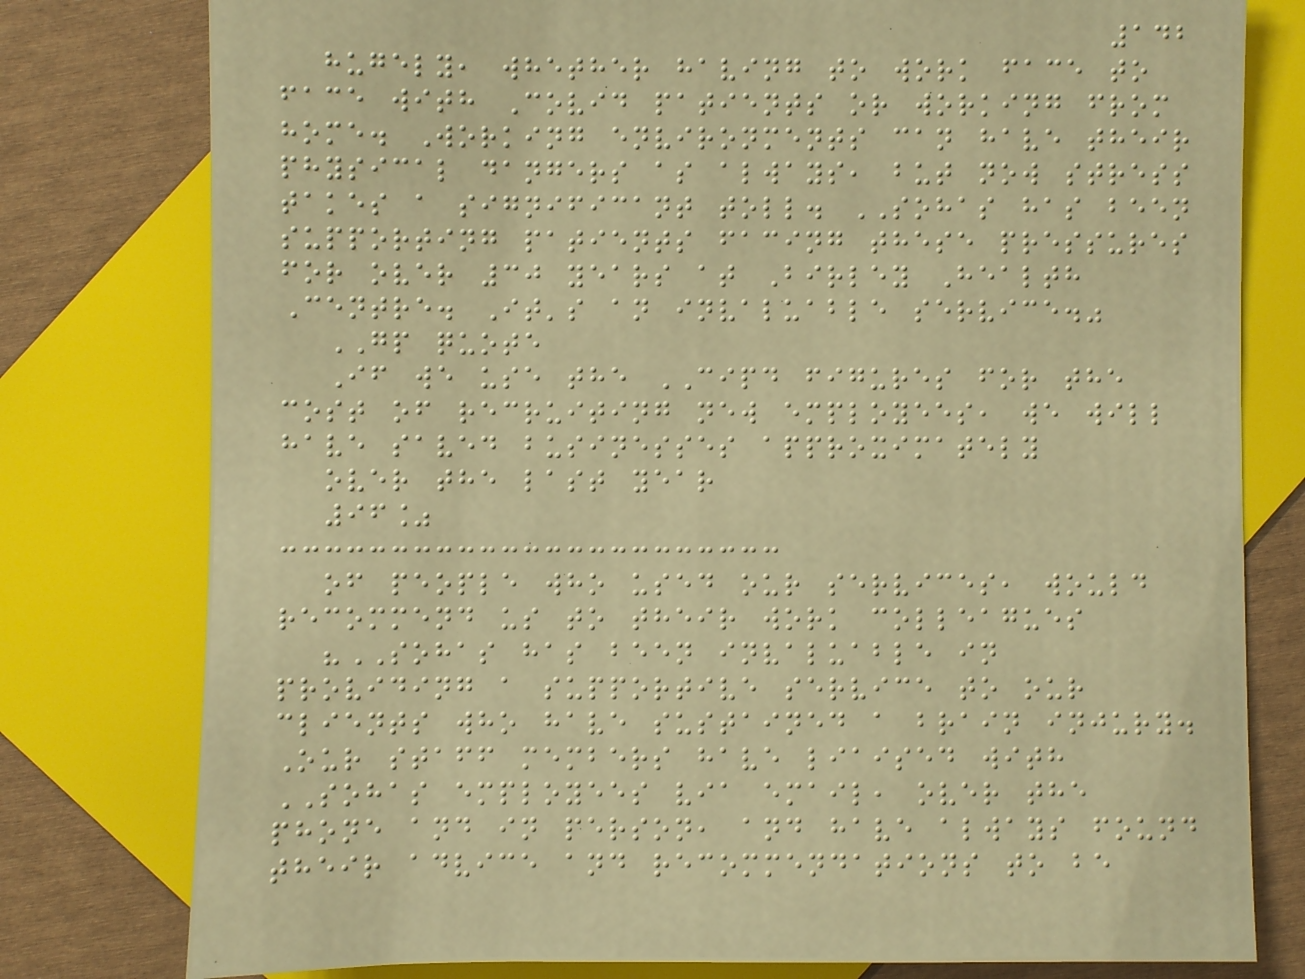142
hugely, whether having to work face to
face with Covid patients or working from
home. Working environments can have their
physical dangers as always, but now stress
takes a significant toll. SOHAS has been
supporting patients facing these pressures
for over 30 years at Birley Health
Centre. It's an invaluable service."
GP quote
If we use the CIPD figures for the
cost of recruiting new employees, we will
have saved businesses approximately
over the last year
96%
of people who used our services, would
recommend us to their work colleagues
"SOHAS has been invaluable in
providing a supportive service to our
clients who have sustained a brain injury.
Our staff members have liaised with
SOHAS employees via email, over the
phone and in person, and have always found
their advice and recommendations to be
